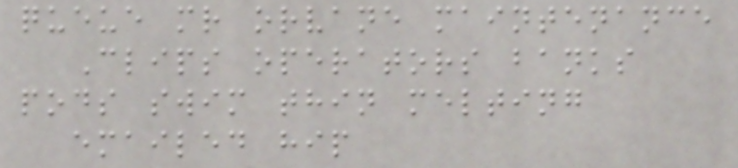queue mr orvane maintenance
Clips operators banks
pods swim thin melting
emailed hip
